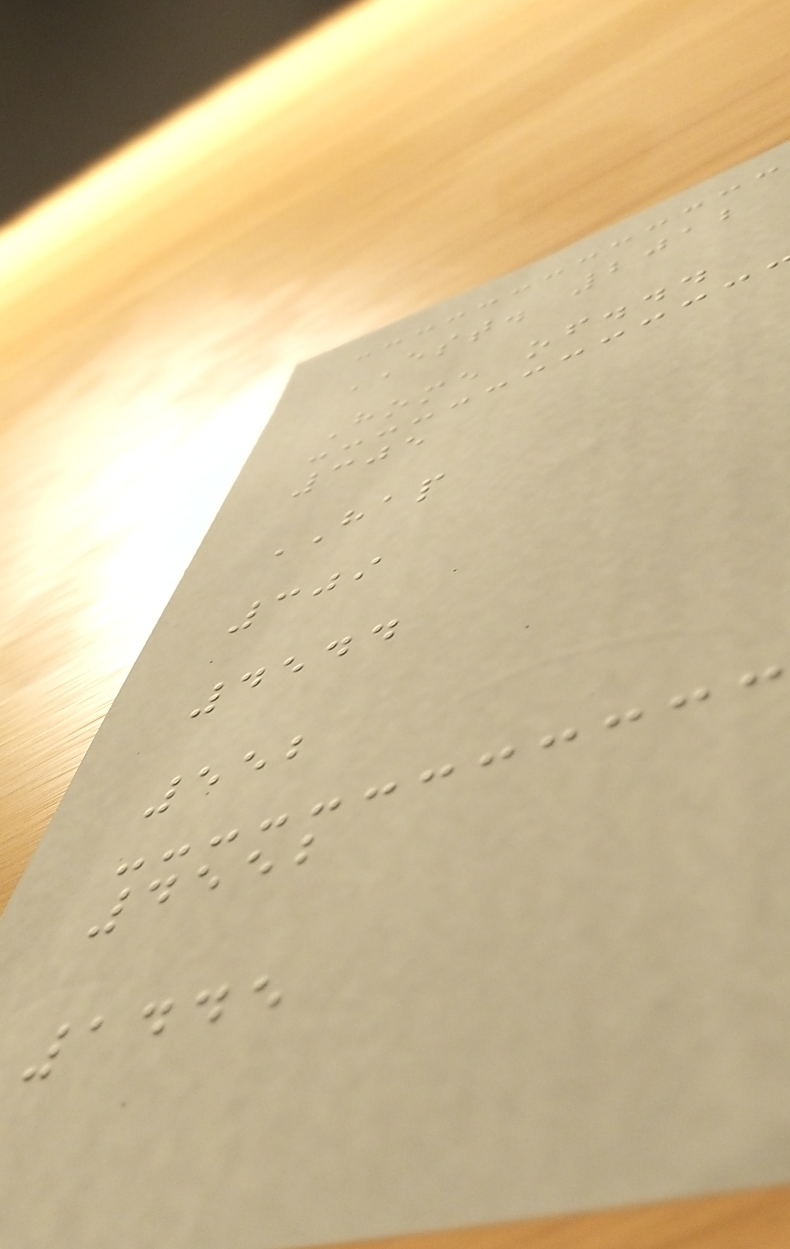EST. 2012
Home of...
305
HAP
309
4544
552
4552
1445
